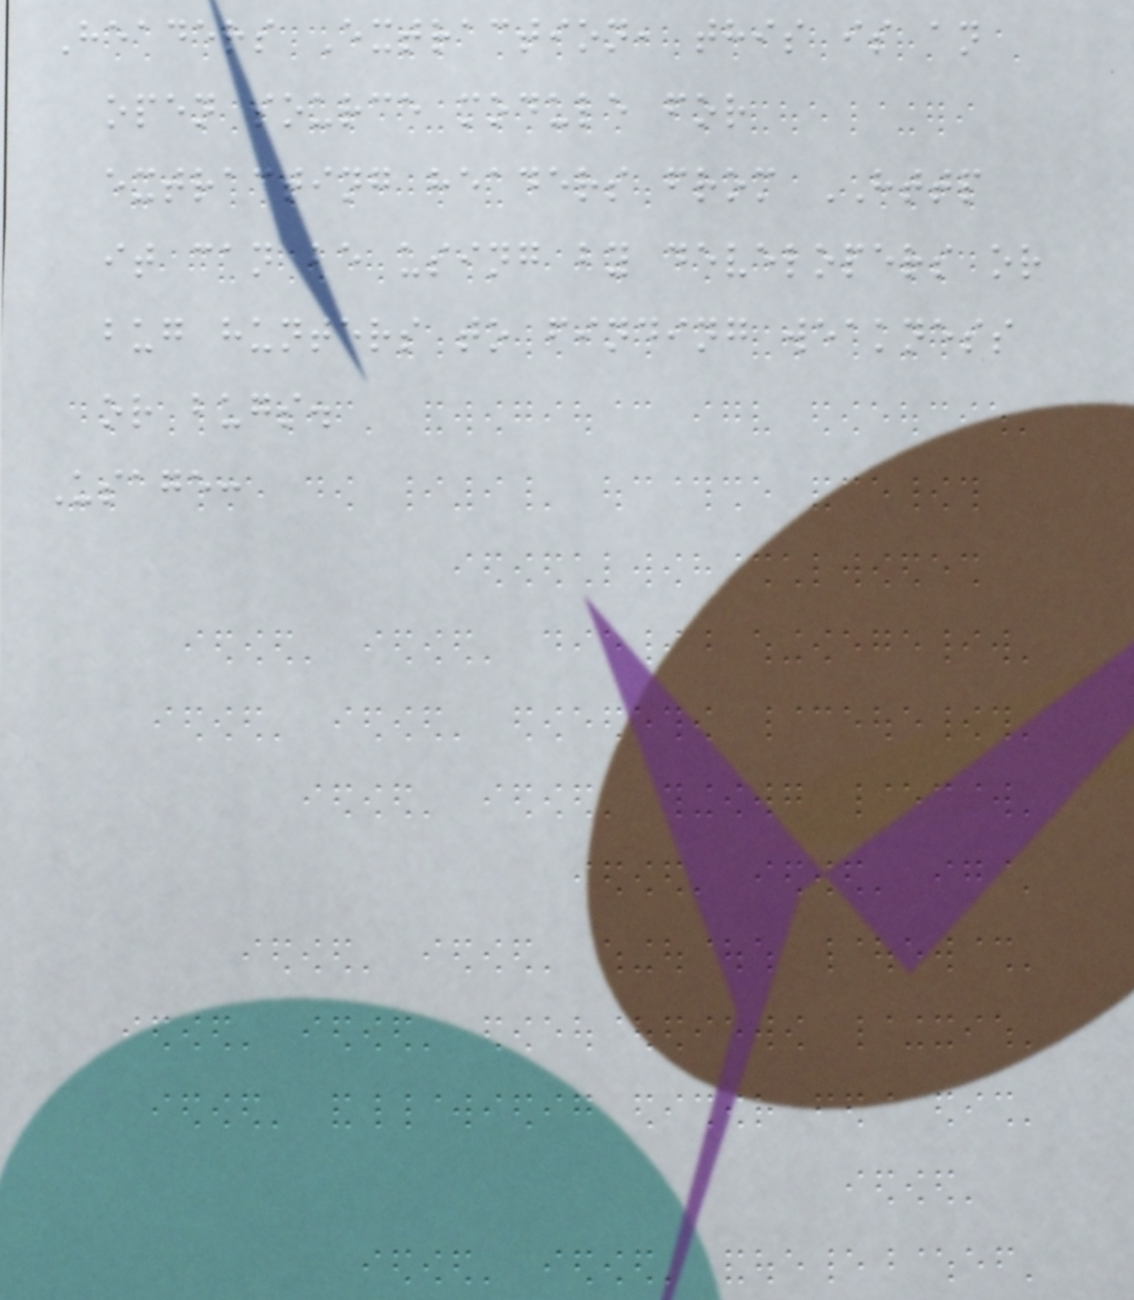Headers Extraction, this is an
open source module for
extracting headers from HTTP
it can be using by developers or
bug hunters to finding weakness
or bugs.
Usage:
